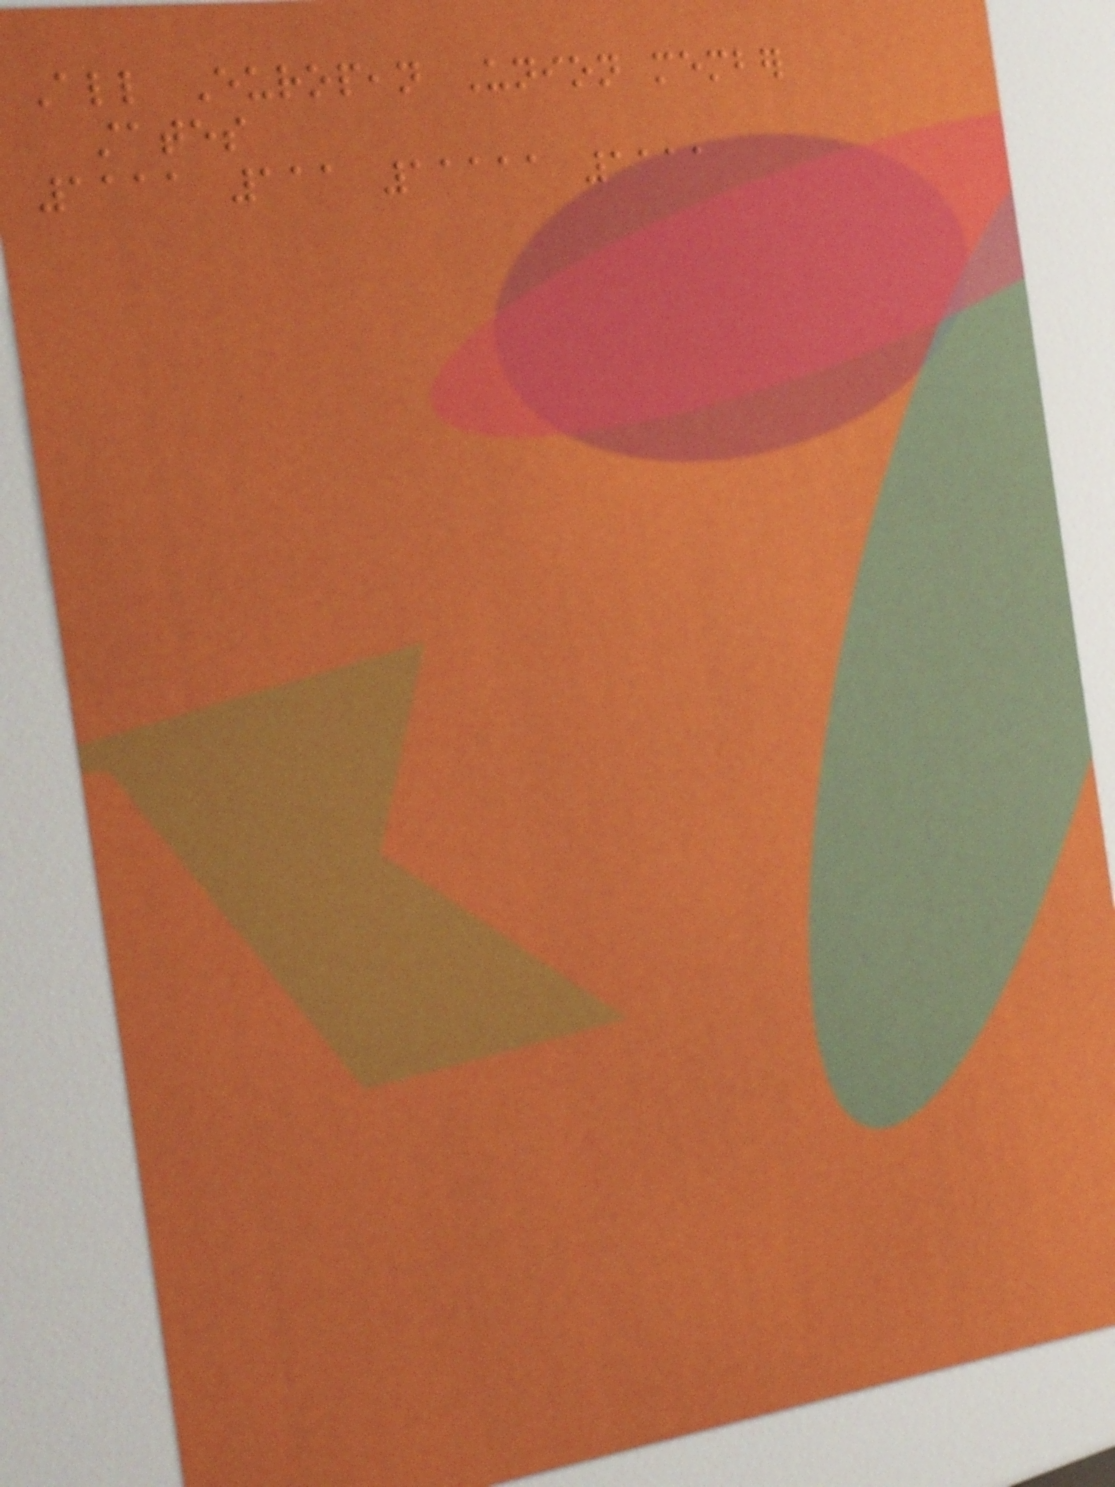All European Union member
states
1111 111 11111 1111
